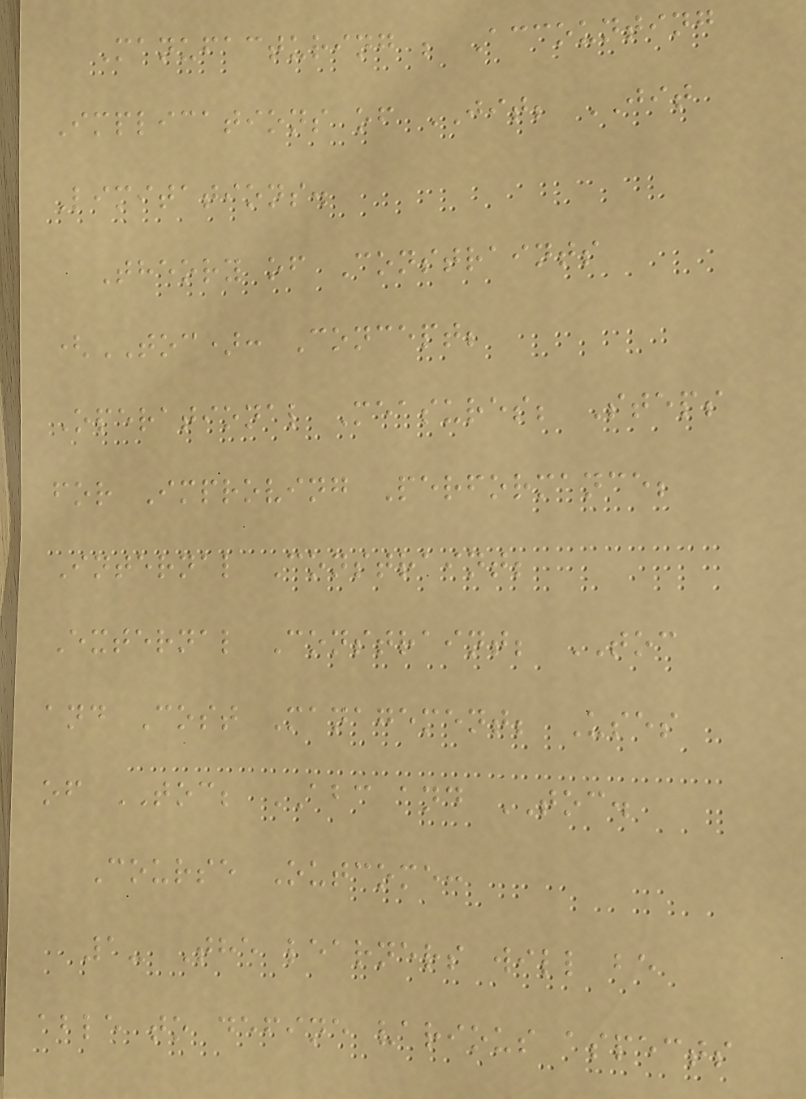Manufacturing ; Accounting
Implications of JIT; JIT
Limitations.
Theory of Constraints
(TOC): Concept;
Operational Measures; Steps
for Improving Performance;
Internal Constraint;
External Constraint; TOC
and Cost Management; Uses
of TOC; ABC and TOC.
Course Outcome:
1- The learners will be
able to define various aspects
